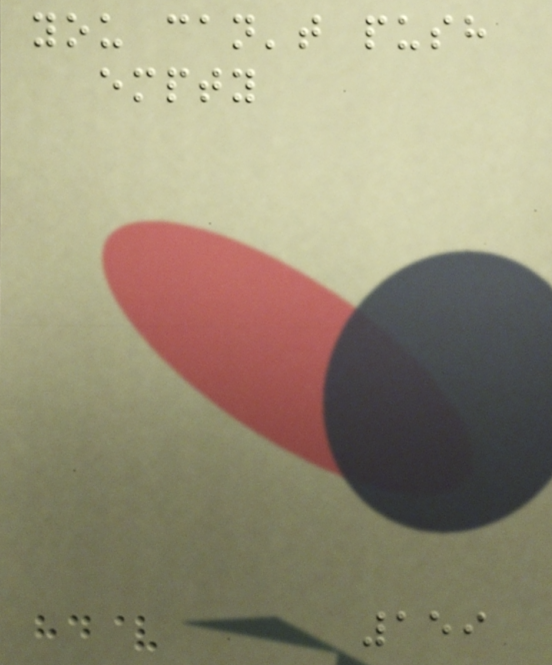you can't push
empty
159
